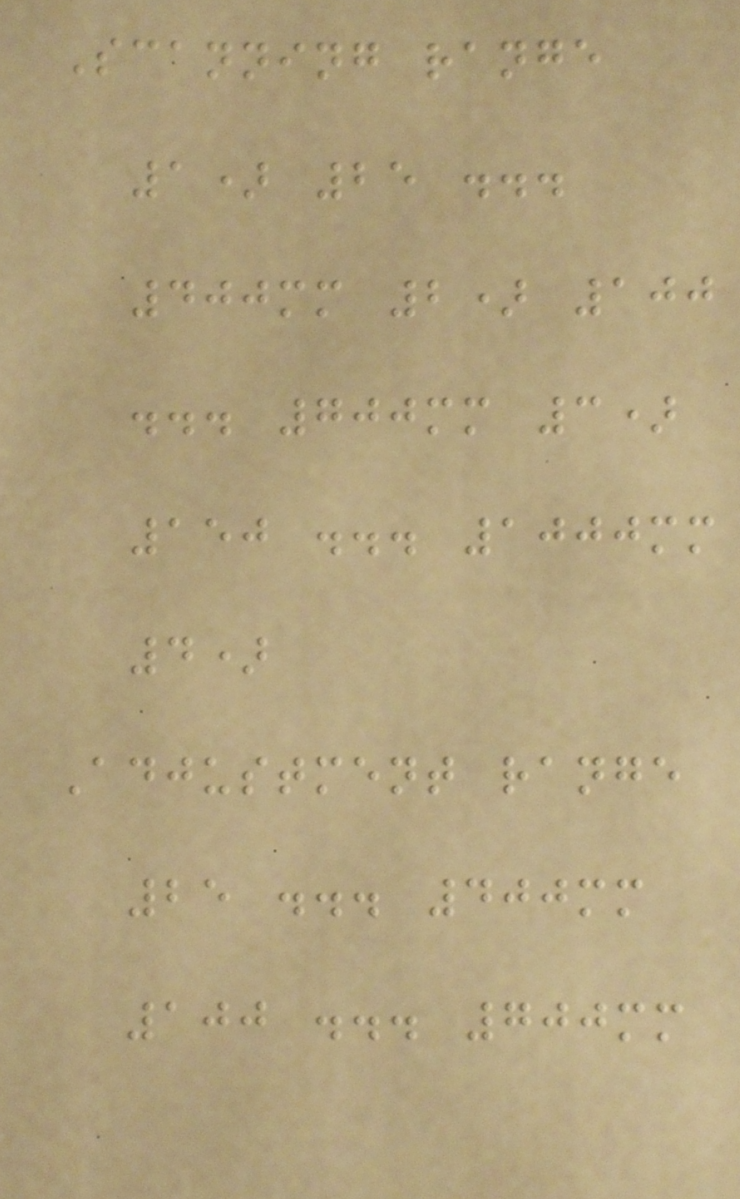Scanning range
1) 25 ...
400mm 2) 100
... 700mm 3)
150 ... 1000mm
4)
Adjustment range
25 ... 400mm
100 ... 700mm
